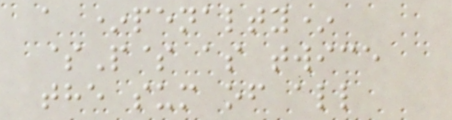a *penalty*
$P$ as twice
the sum of all
